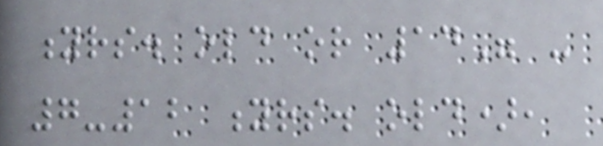yrs. old or 14" -
7-12 yrs. old),
